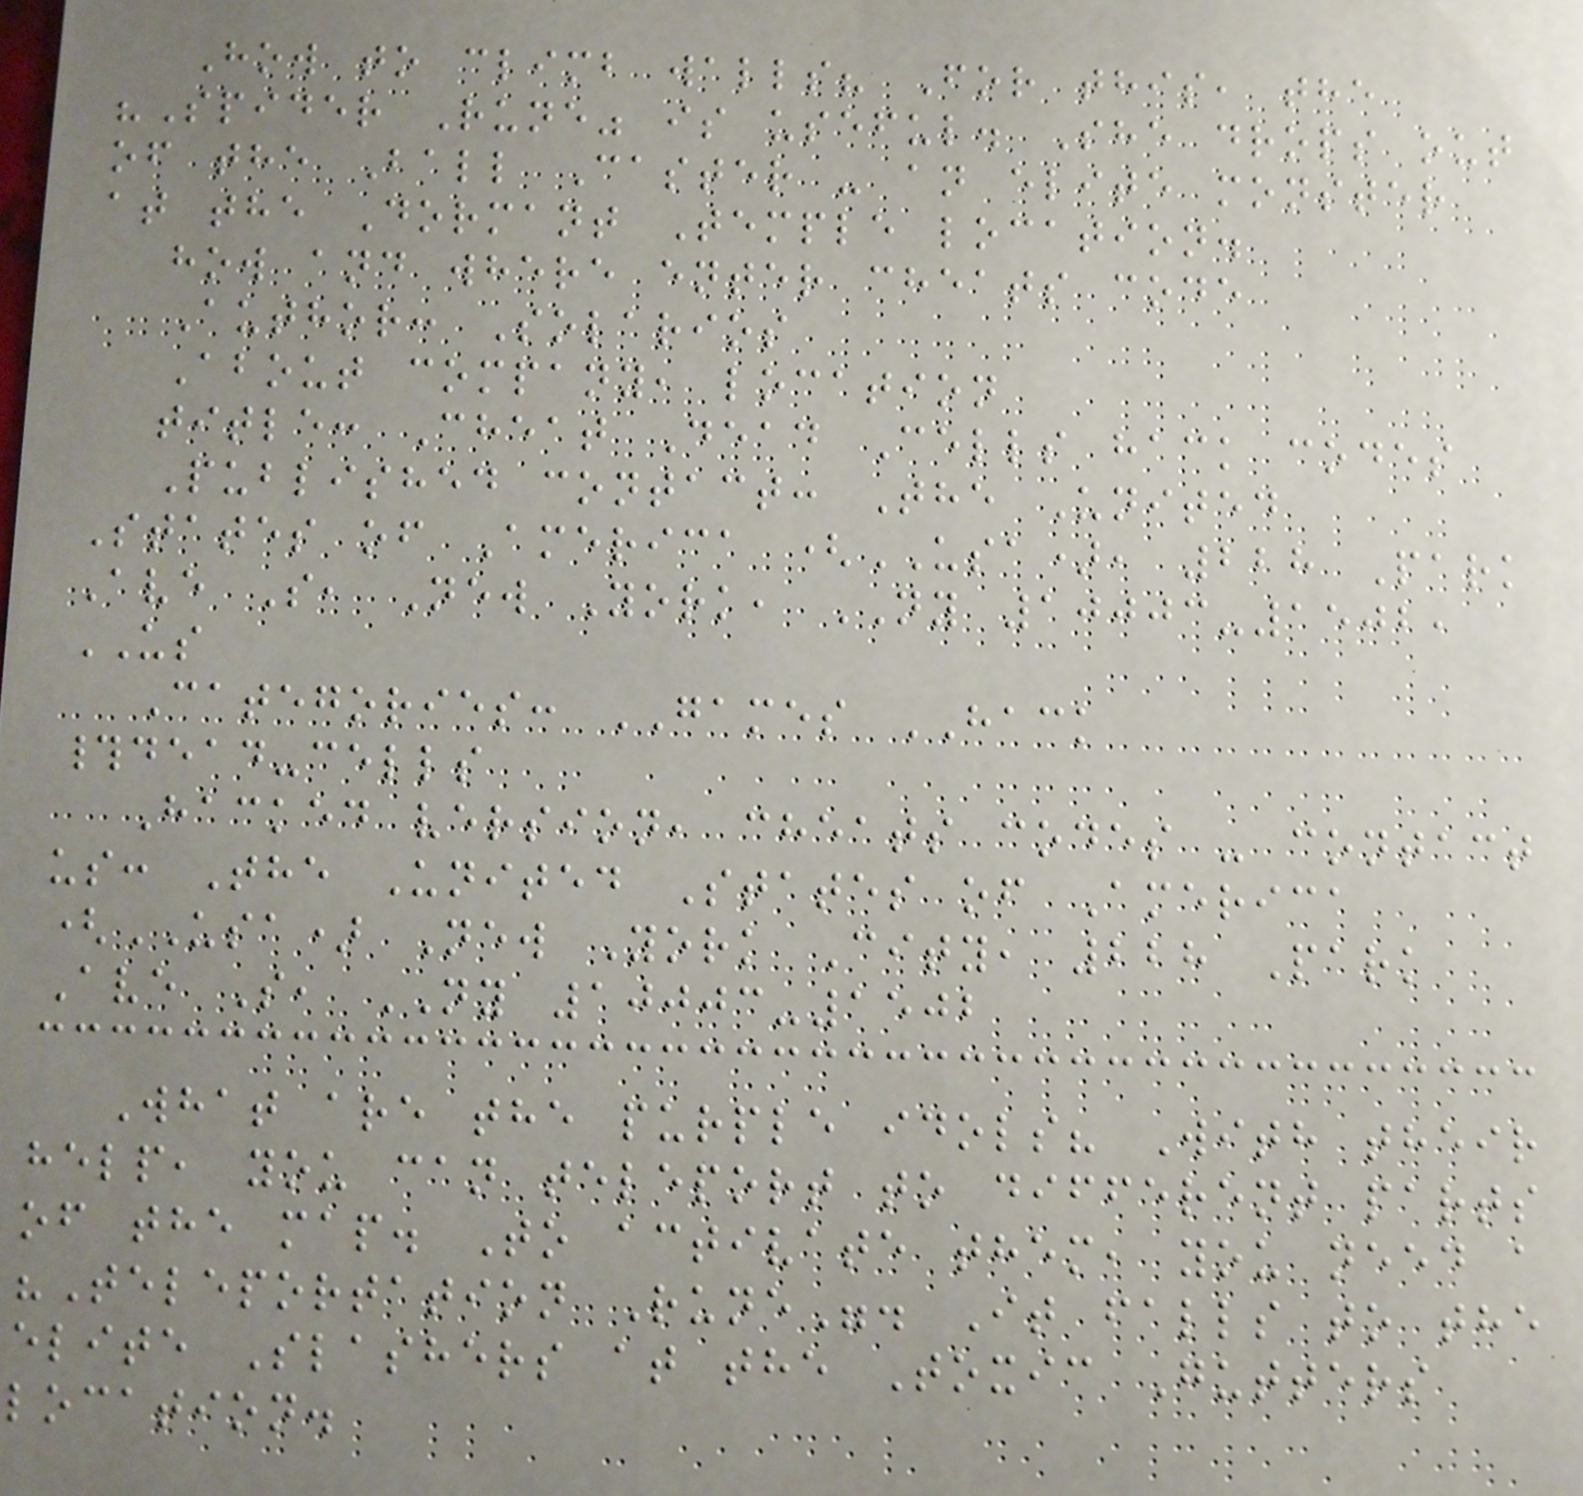How to climb walls? For this, the
"Spider Rune" is useful. She drops out
of the Ball Caster - an elite monster
at the Dormant Temple location.
how and where enter cheats code
Author: Solarios
About company, location
title: Cheat Dead Cells hack codes
Published contact: The United
States of America (USA), 228 Park
Ave S, New York, NY 10003-1502,
US
Categories: GAMES HACK
#dead-cells
Hacked version, cheats codes - contact
us: The United States of America
(USA) New York City, 228 Park
Ave S, NY 10003-1502
What are the purple idols? With their
help, you can teleport to different parts
of the map. To activate them, you need a
"Teleportation Rune". It falls to the
elite Slashers at the Toxic Gutters
location.
